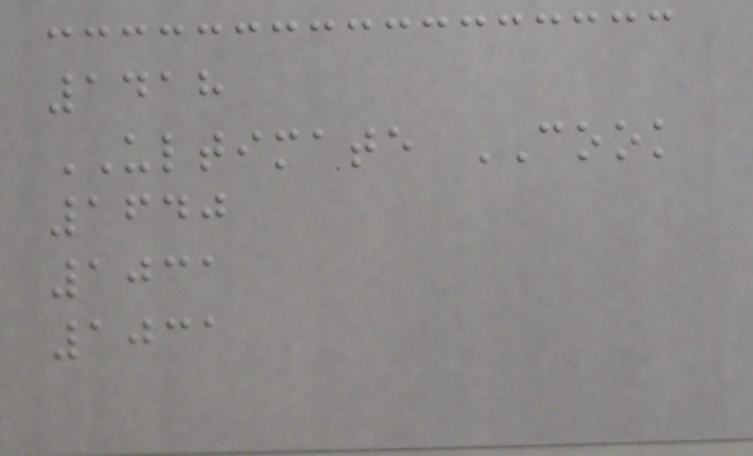1418
ULTIMATE COOK
1640
1031
1031
